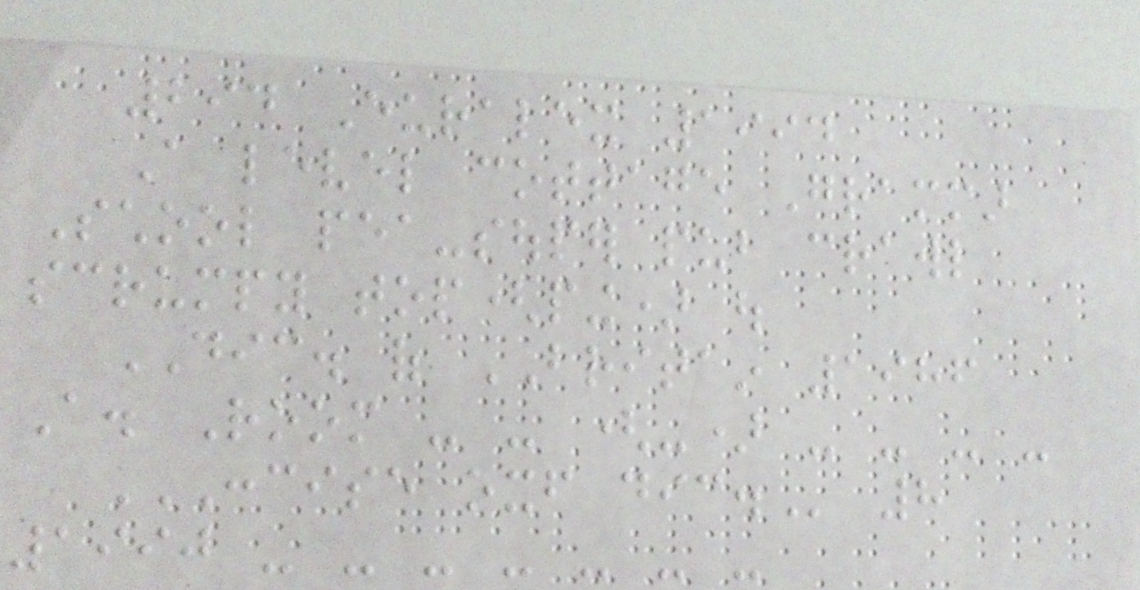294 Euralex 1994
A level cottage Grammar
School pea-souper pub crawl
scrumpy top(ping) out
DIC. of BRITAIN 1986
A. Room - - (-) - - - -
CONCISE OXF DIC. 8
1990 - - - - - - -
